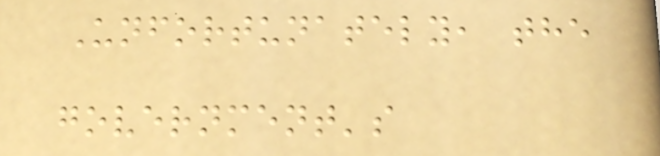Unfortunately, the
government's
